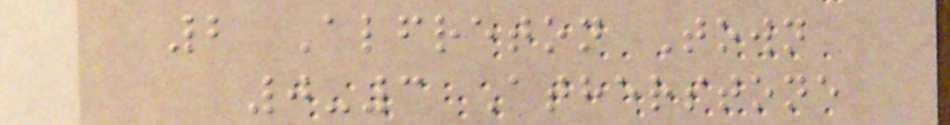2 Alfreton Town
0-3 Atherstone
